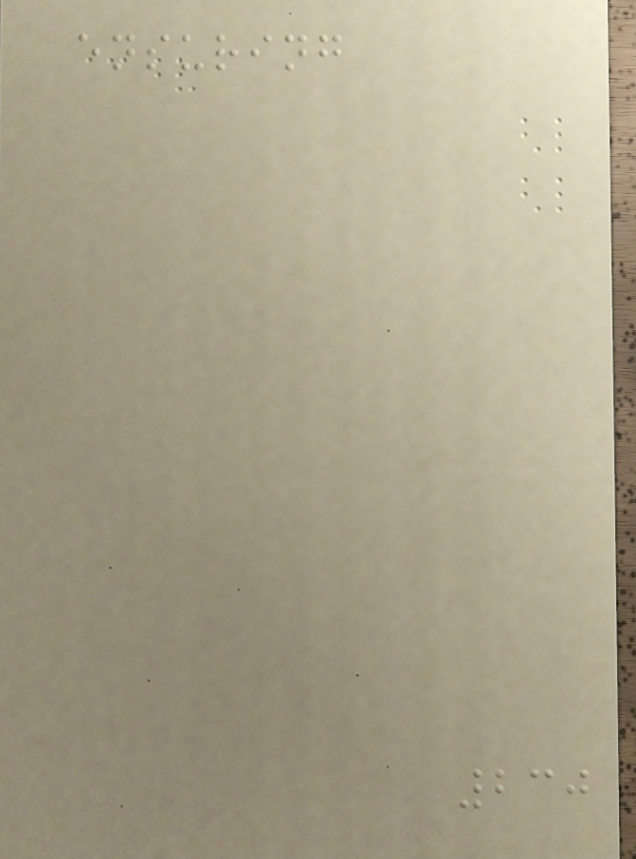ensuring
230
